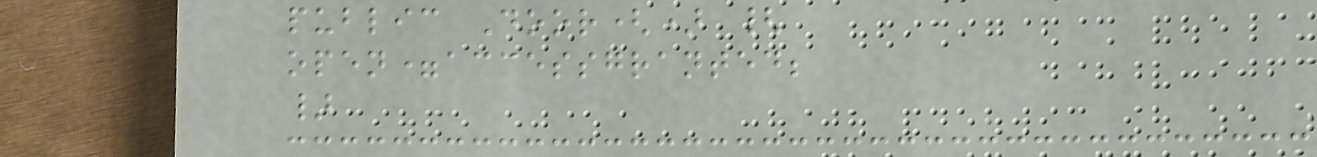public Door() {
open=accessgranted;
}
